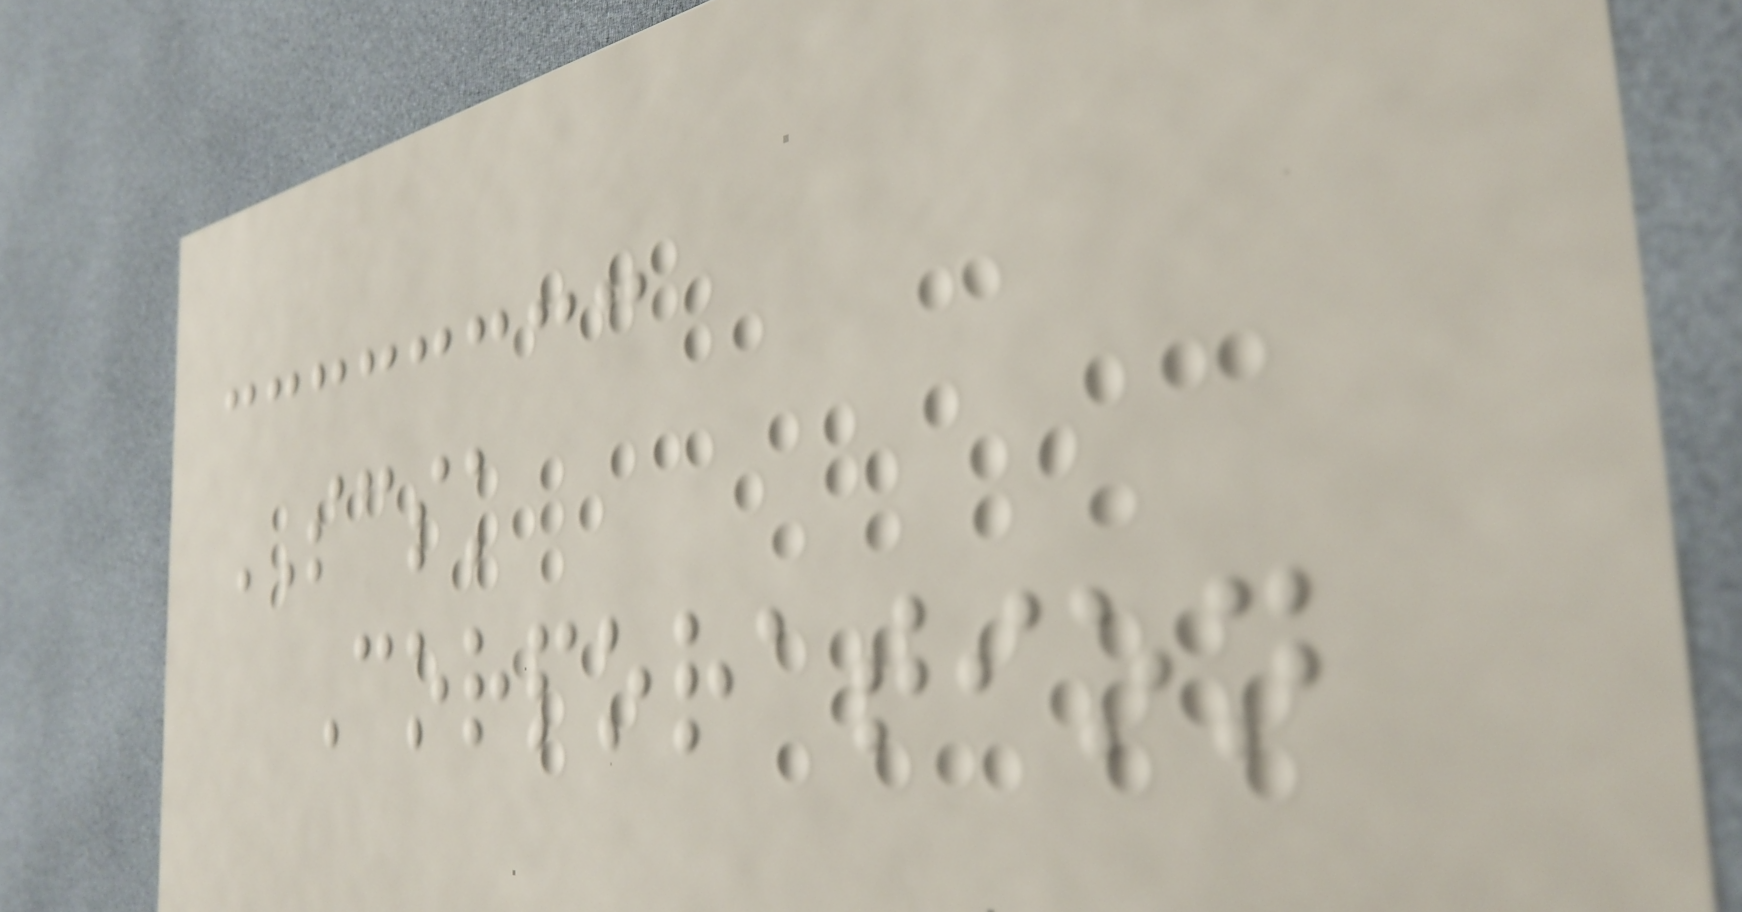SCSK
Corporation
